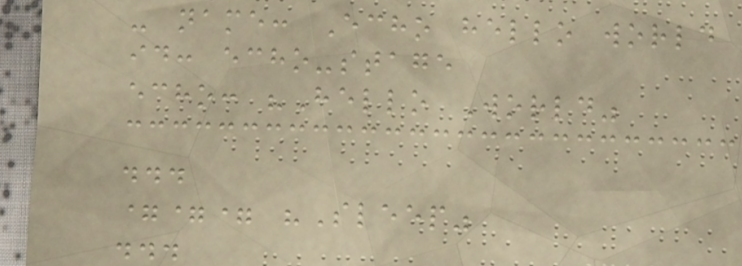- name: Echo hello world
id: echo-stage
echo: "Hello World"
...
=== "Sleep"
...
